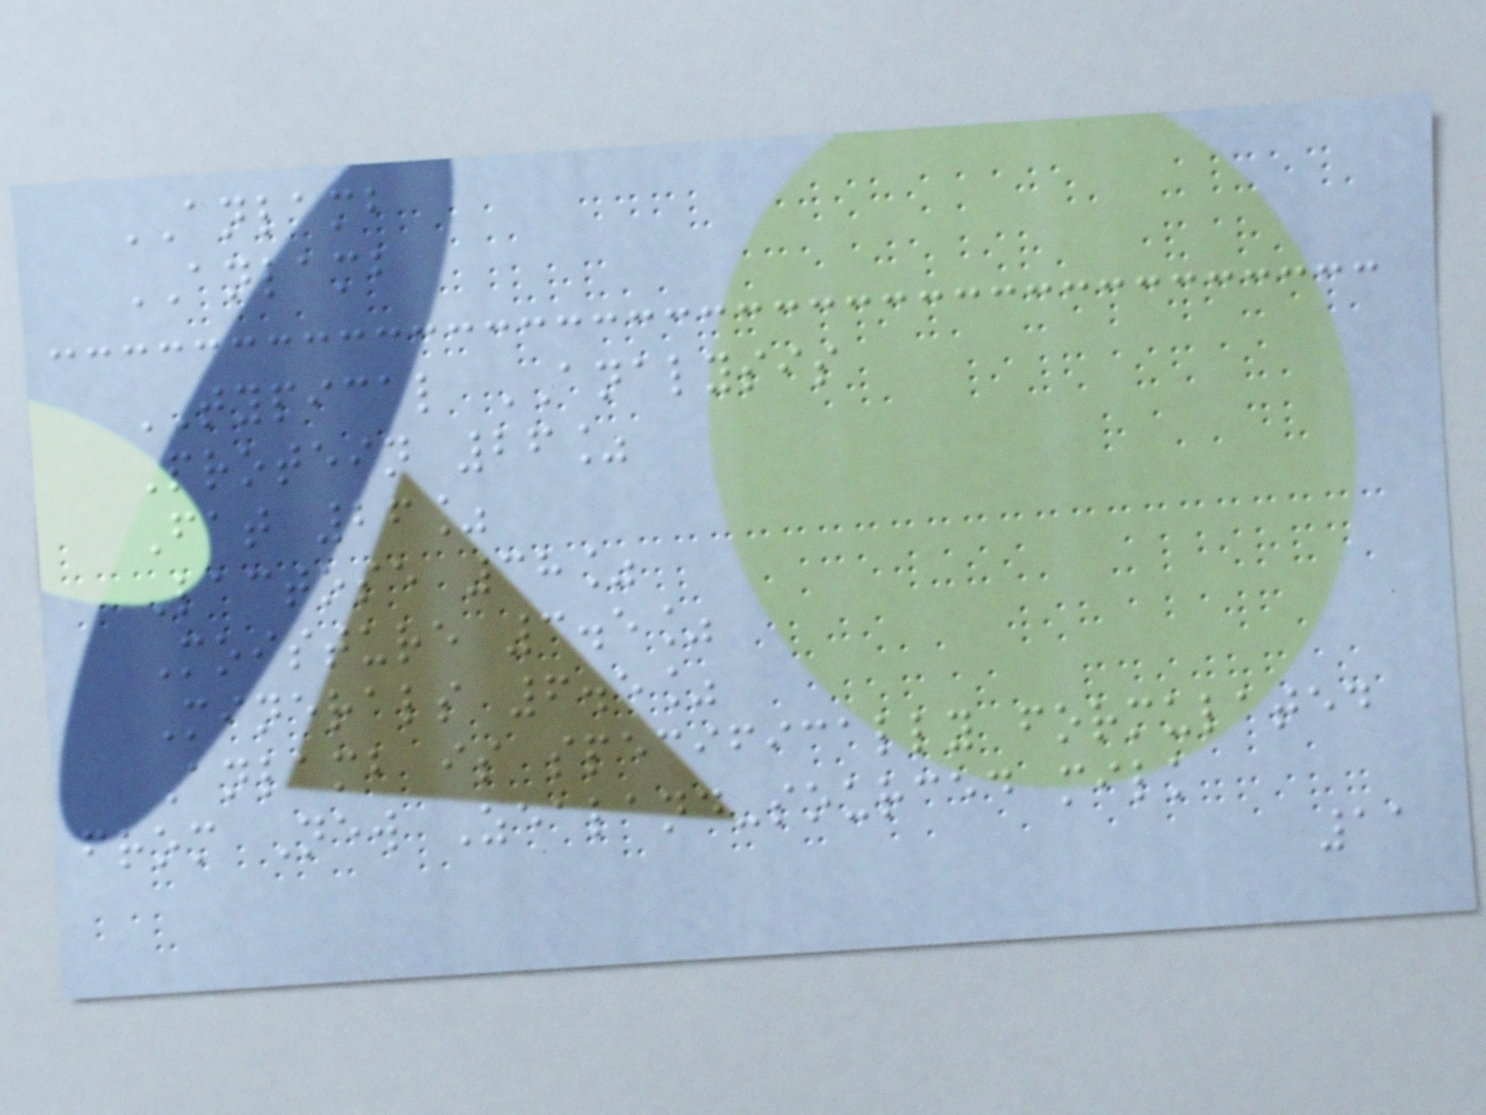ANLAMB
ANLAMB
TYPICAL ANALYSIS
Protein 26%
Fat 26%
Lactose 38%
Moisture 3.5%
Minerals 6.5%
Anlamb is specifically formulated
from New Zealand-sourced milk
11
